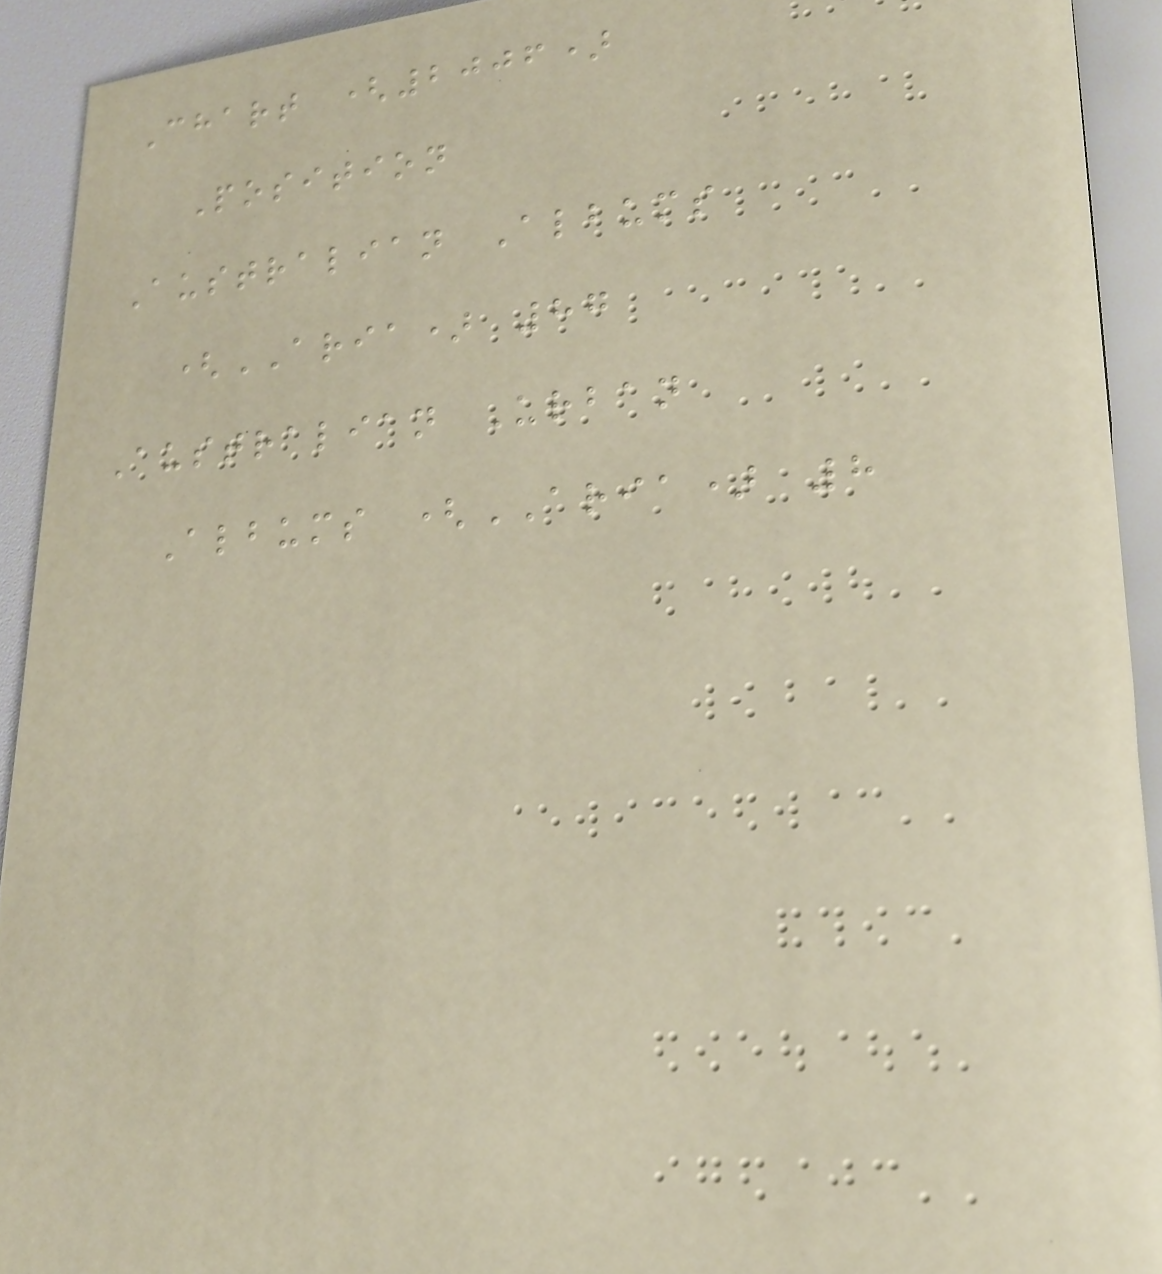Chart (2006)
Position
Australian Albums
(ARIA) 87
Australian Urban
Albums (ARIA) 8
